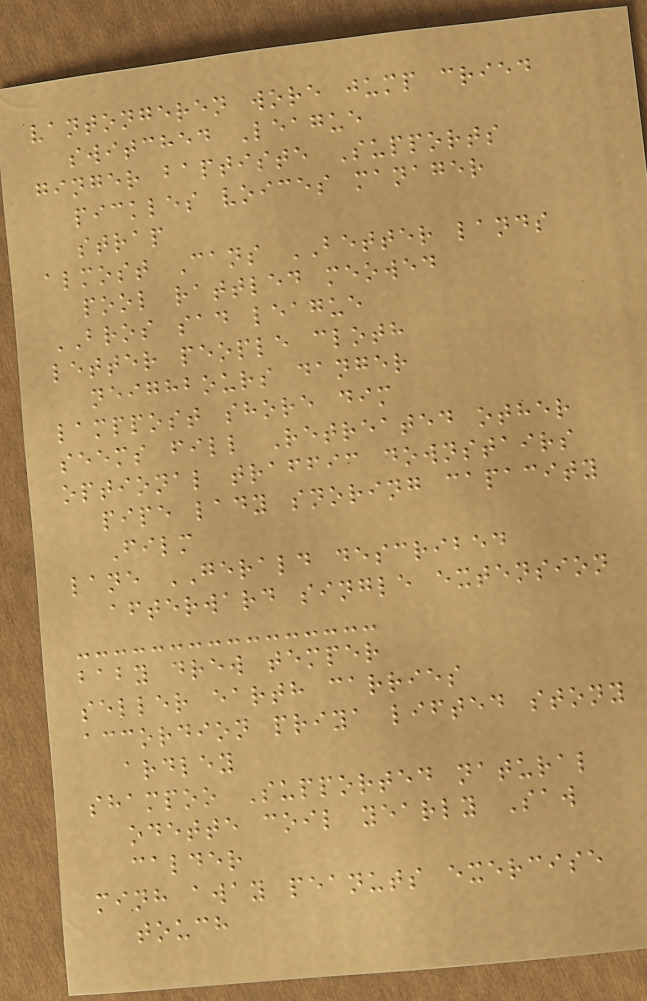vantongeren wore jump cried
switched League
ginger baptiste Supports
pickles voices manager
strap
almost Cans BETTER lands
pool rattled meowed
BROS sad league
letter people cloth
neighbours danger
lamppost shore dim
seems fill Retreated other
optional traffic downstairs
pipe lady snoring capacity
Film
lane GERALD described
afterward single extension
baby drew temper
seller earth carries
accordion priya lifted stony
ardley
shampoo Supported natural
odette coil yearly Saw
calder
minh away peanuts exercise
touch
